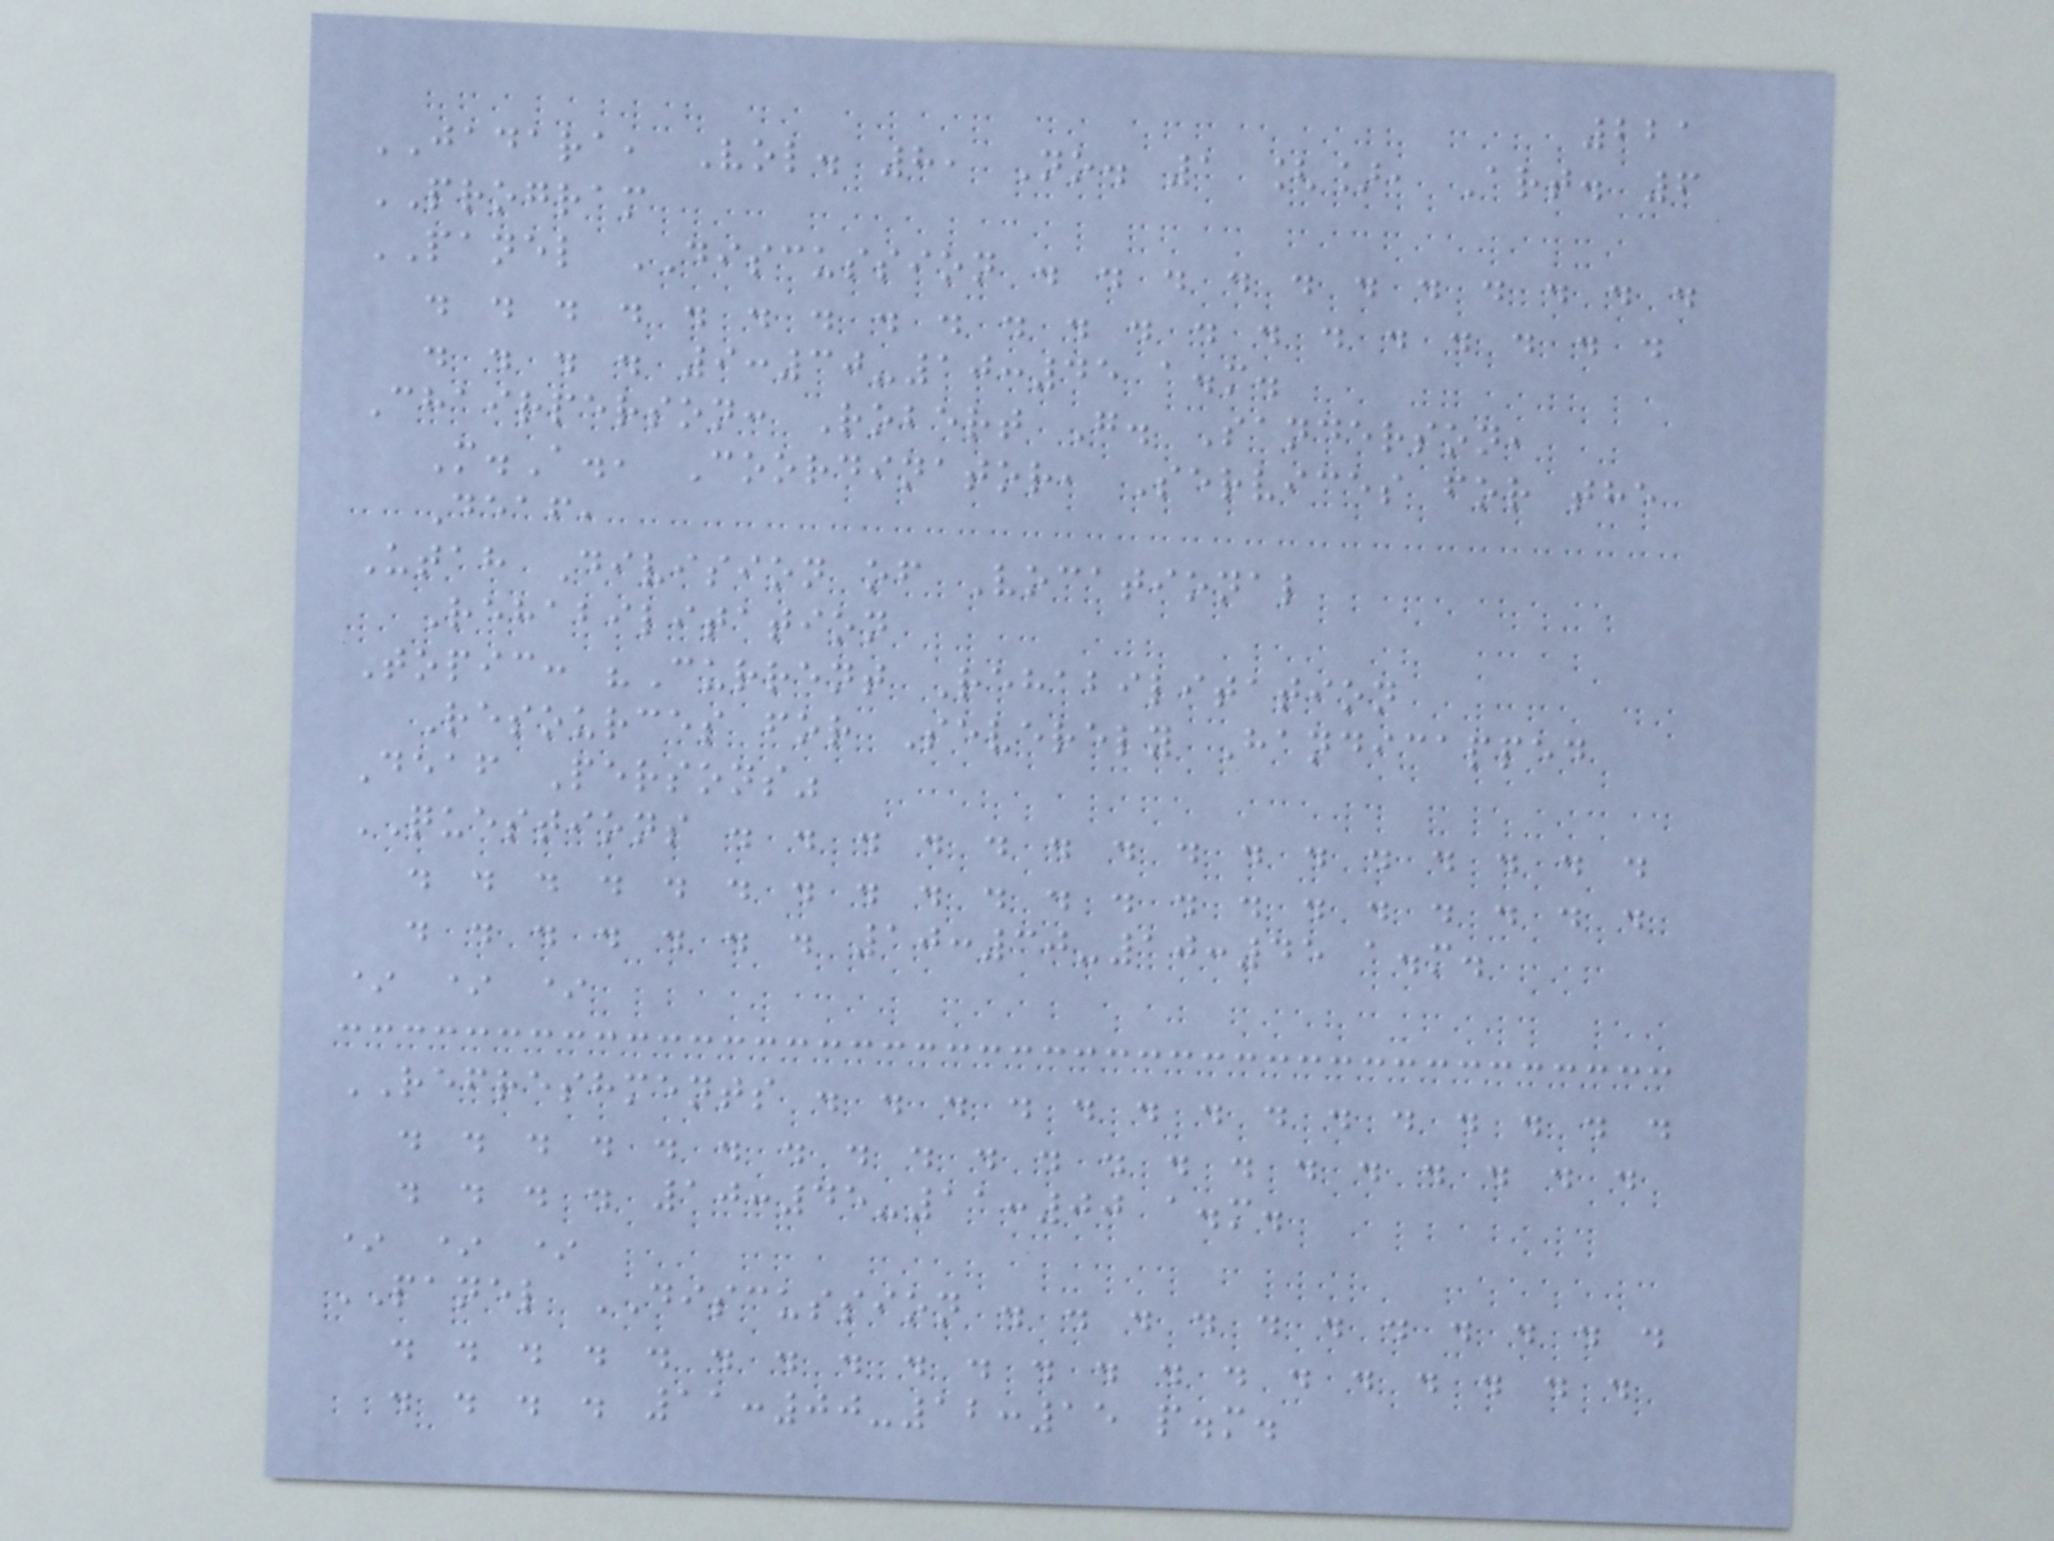221
JADARA, Vol. 8, No. 1 [], Art. 6
PROGRAM
PANEL DISCUSSION . . . . . . . . . . .
. . . . . . . . . . . . . . . . . . . .
. . . . 9:30-10:45 a.m.
Chairperson: Robert G. Sanderson,
M.A., Coordinator, Services for the
Deaf,
Utah Division of Vocational
Rehabilitation
Topic: "Current Rehabilitation
Resources for Severely Handicapped
Deaf Persons"
QUESTIONS . . . . . . . . . . . . . . .
. . . . . . . . . . . . . . . . . . . .
. . . . . . . 10:30-10:45 a.m.
* * *
REFRESHMENTS . . . . . . . . . . . . . .
. . . . . . . . . . . . . . . . . . . .
. . . . 10:45-11:00 a.m.
* * *
PANEL DISCUSSION . . . . . . . . . . .
. . . . . . . . . . . . . . . . . . . .
. . . . 11:00-12:15 p.m.
